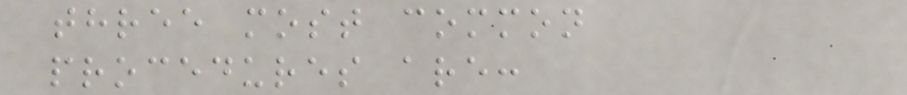three most common
procedures are:
